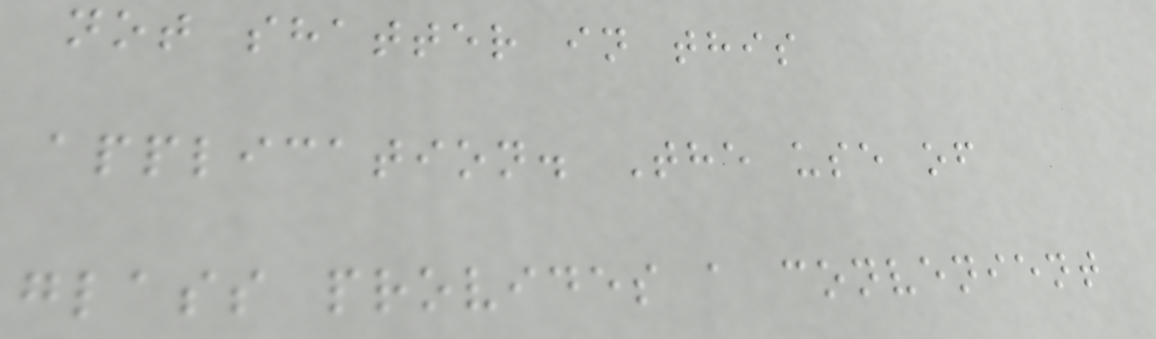not shatter in this
application. The use of
glass provides a convenient
